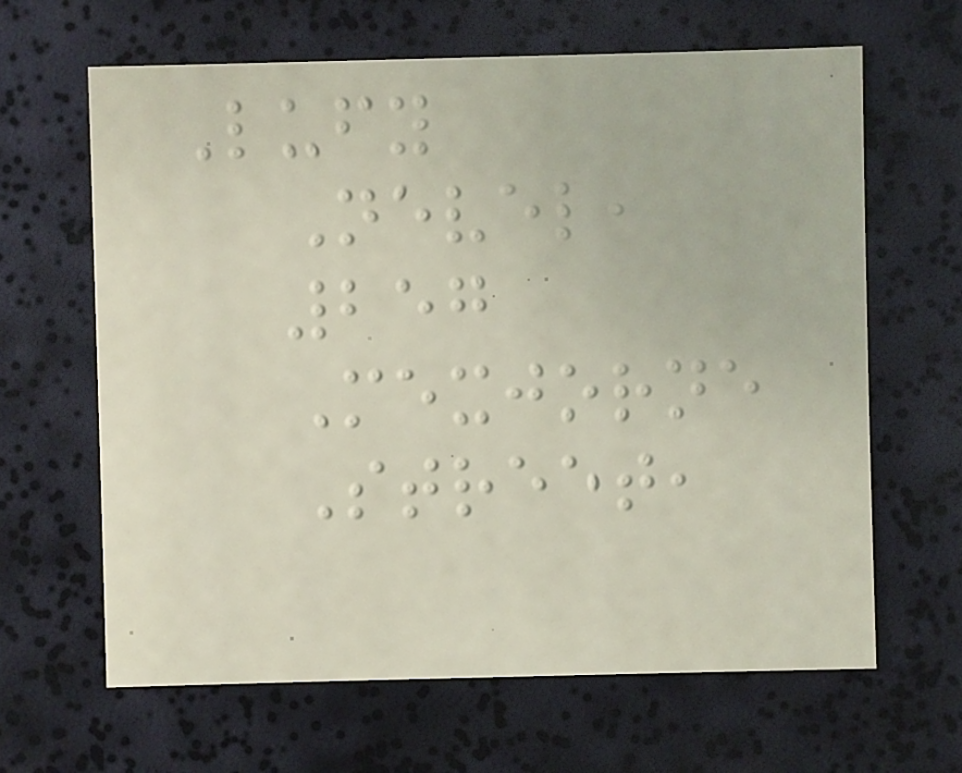Lufy
Nevel,
257
Mexjorne
Street,
